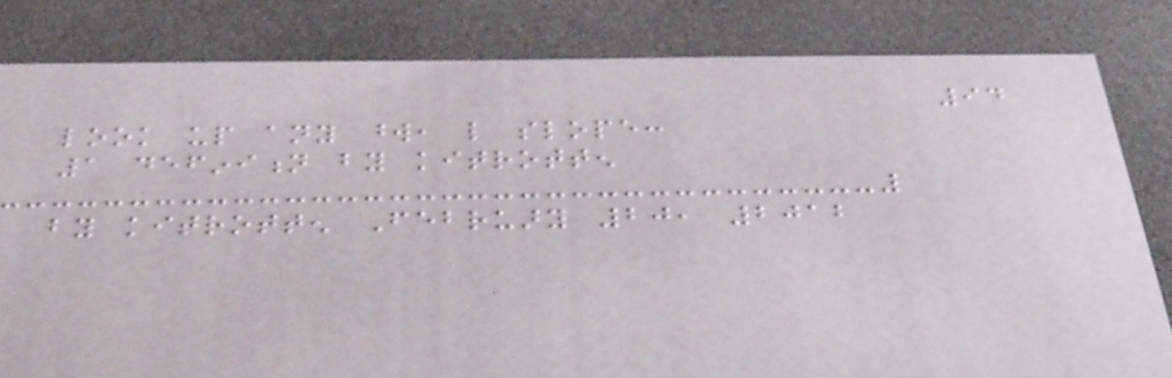94
look up any word, like slope:
1 definition by kitrotten
by kitrotten February 20, 2012
